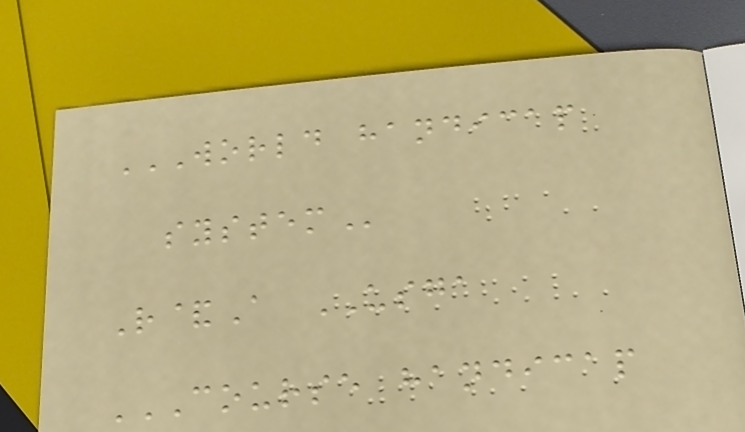WORLD HANDICAP
SYSTEM
R&A USGA
COURSE HANDICAP
